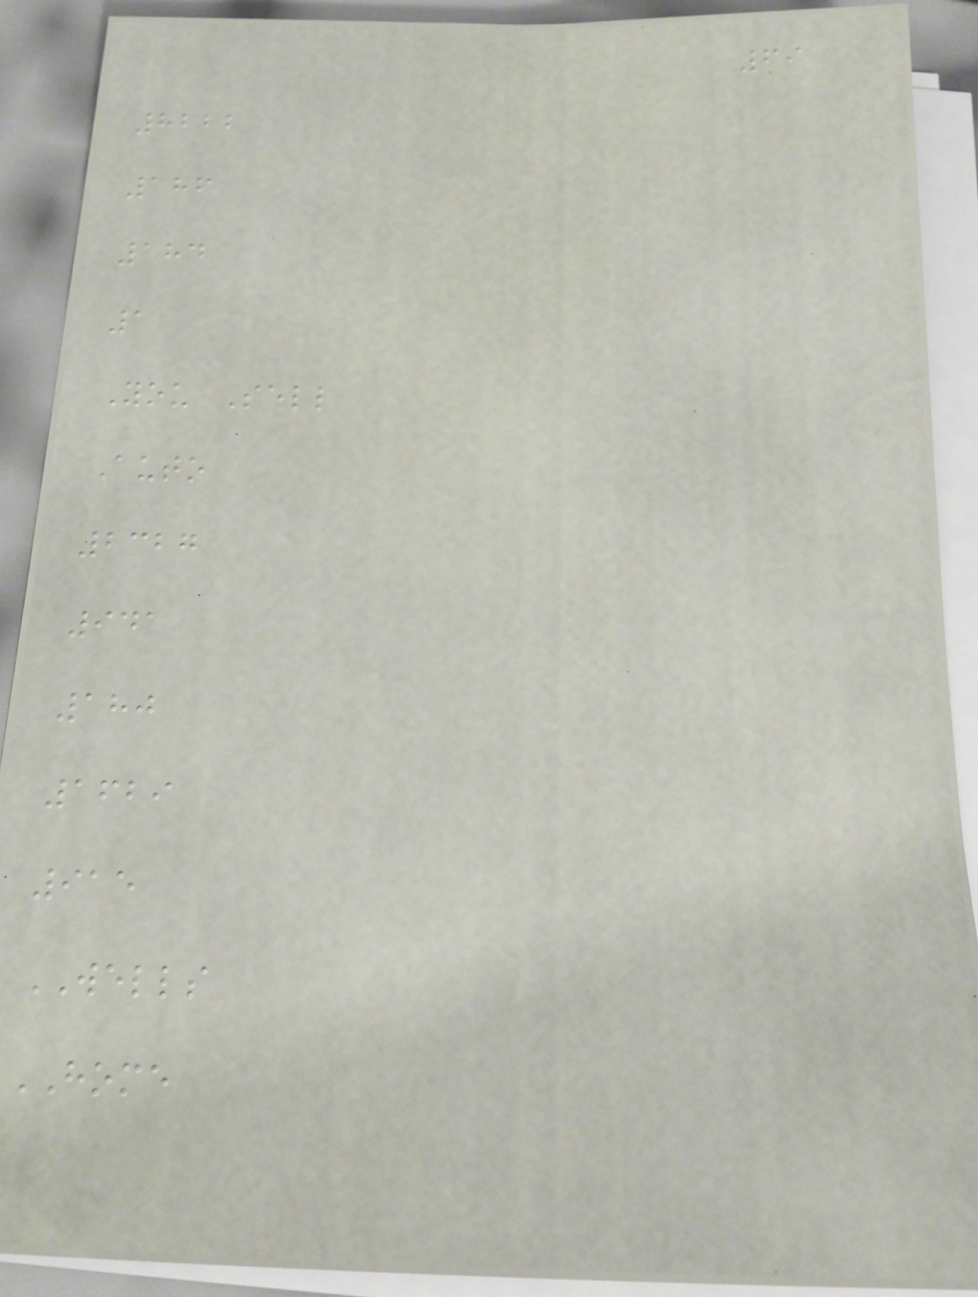69
8222
186
184
1
You Sell
Auto
2327
941
180
1629
915
WELLS
HOME
